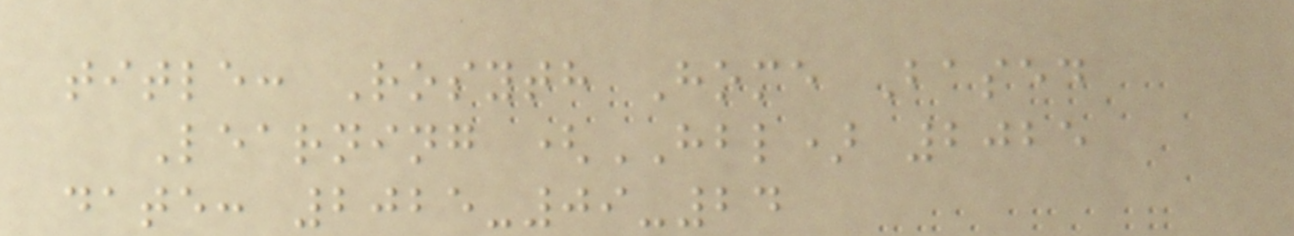title: Rosyth Home Based
Learning (HBL) 2025
date: 2025-09-24
